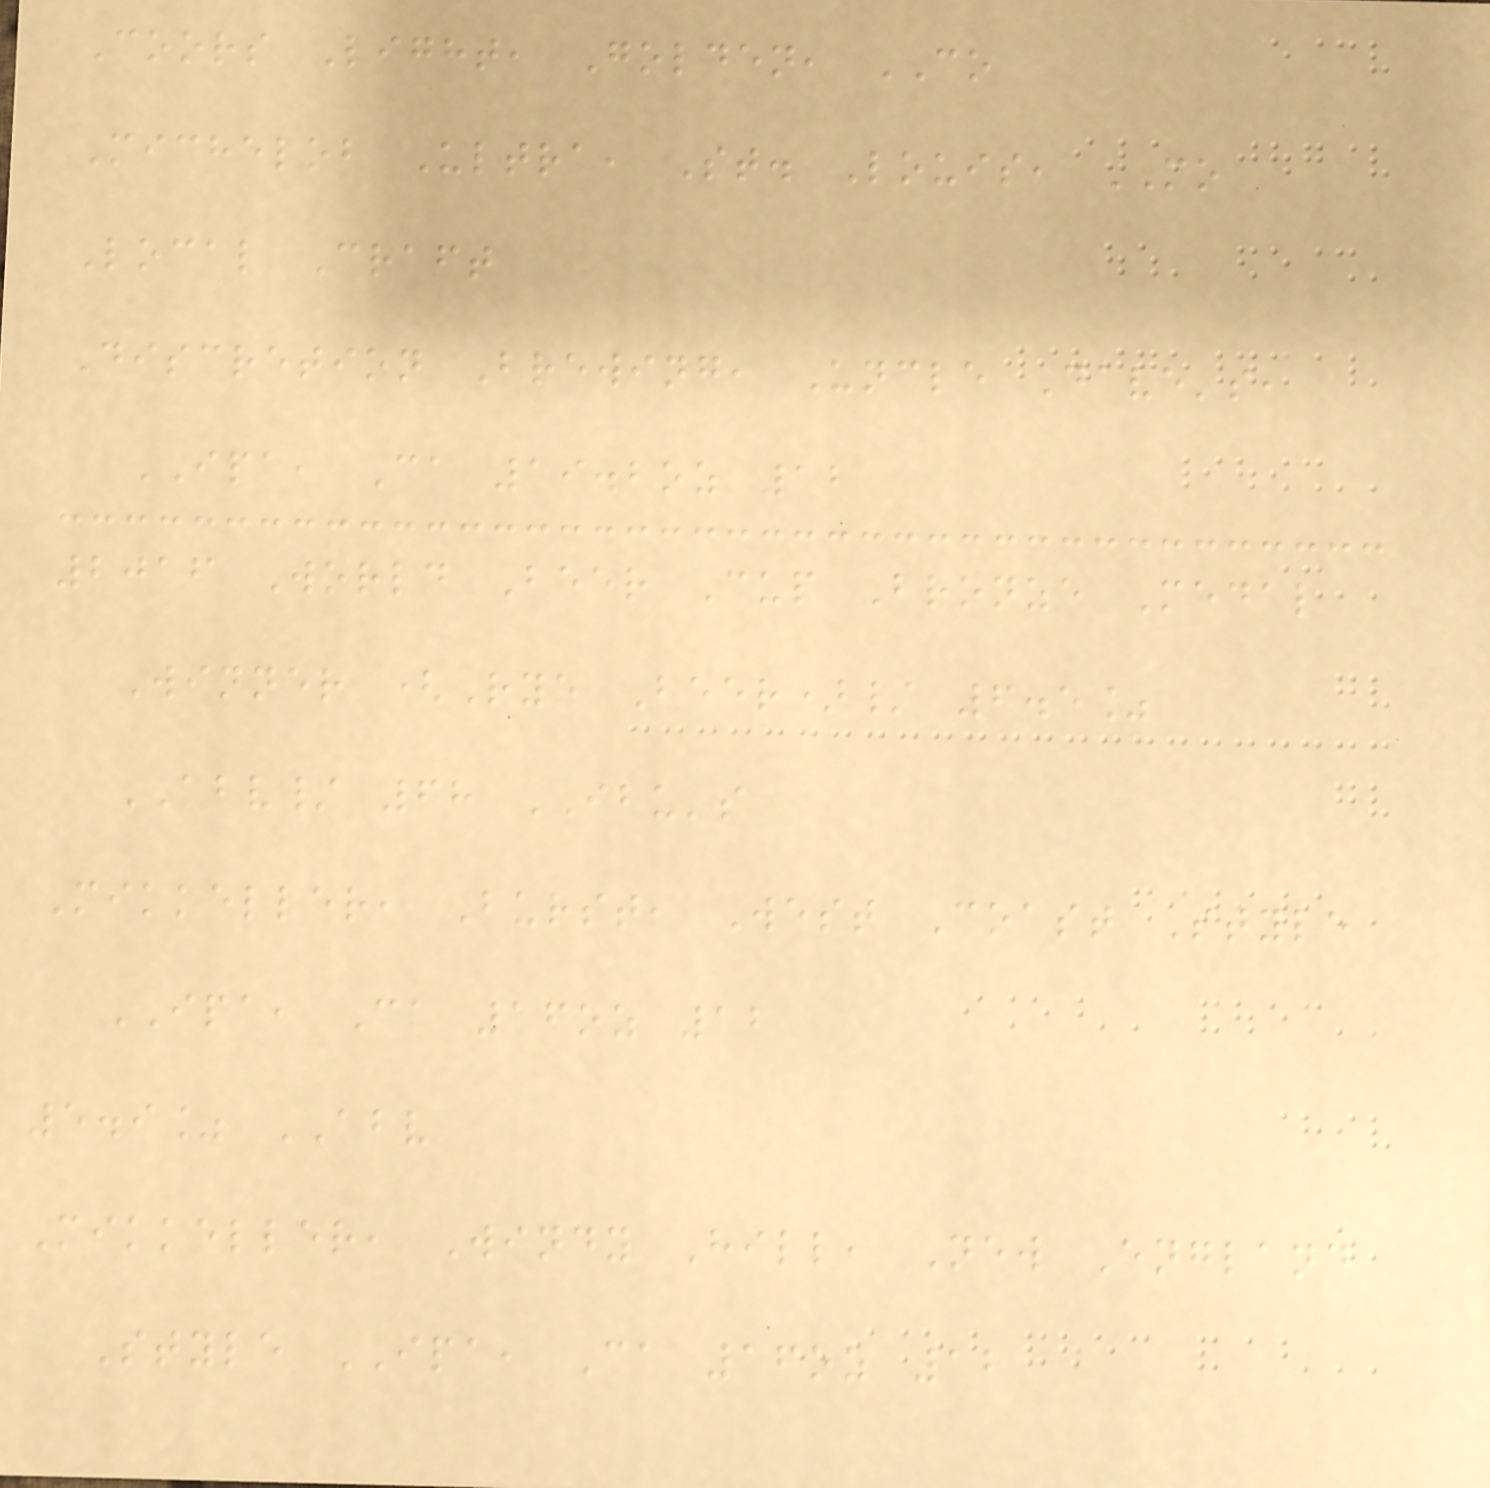Coors Light, Golden, CO
Michelob Ultra, St. Louis, MO
Local Craft
Discretion Brewing, Uncle Dave's,
IPA, Ca 19.2oz 12
2016 World Beer Cup Bronze Medal
Winner (Rye Beer)/ 6.5%
ABV/ 68 IBU's
Mikkeller, Burst, West Coast Style
IPA, Ca 16oz 12
5.9% ABV
Mikkeller, Windy Hill, New England
Style IPA, Ca 16oz 12
